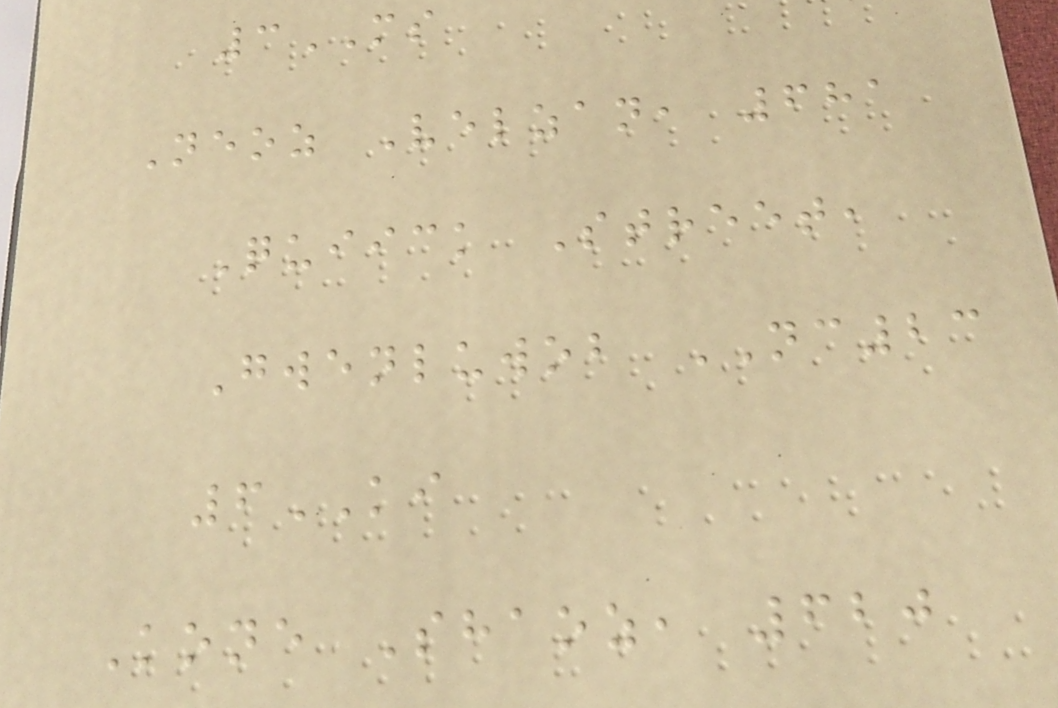3MS
Neoz Velzan, 681
Quiick Street,
Gwenluwob NC23
6KI
Kone Shaoz, 620
